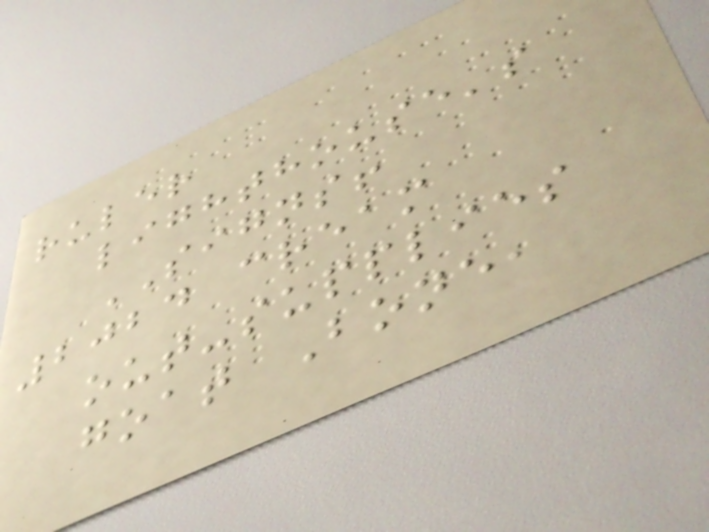ruler
lighthouse's
SIGNS!
2024 cream
out-supplies
goat Bone,
